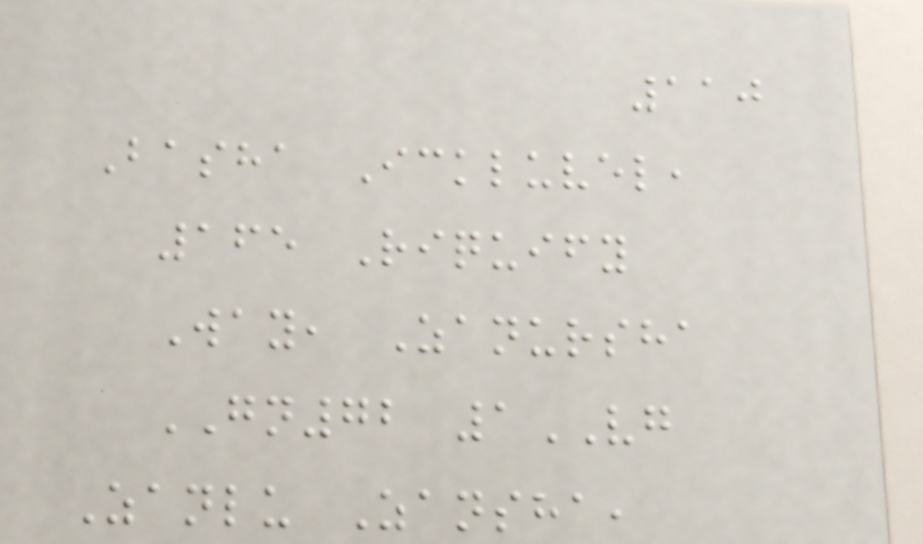110
Basha Ickluvel,
165 Riquify
Way, Zanursha
GN72 1VG
Zanlu Zansha,
